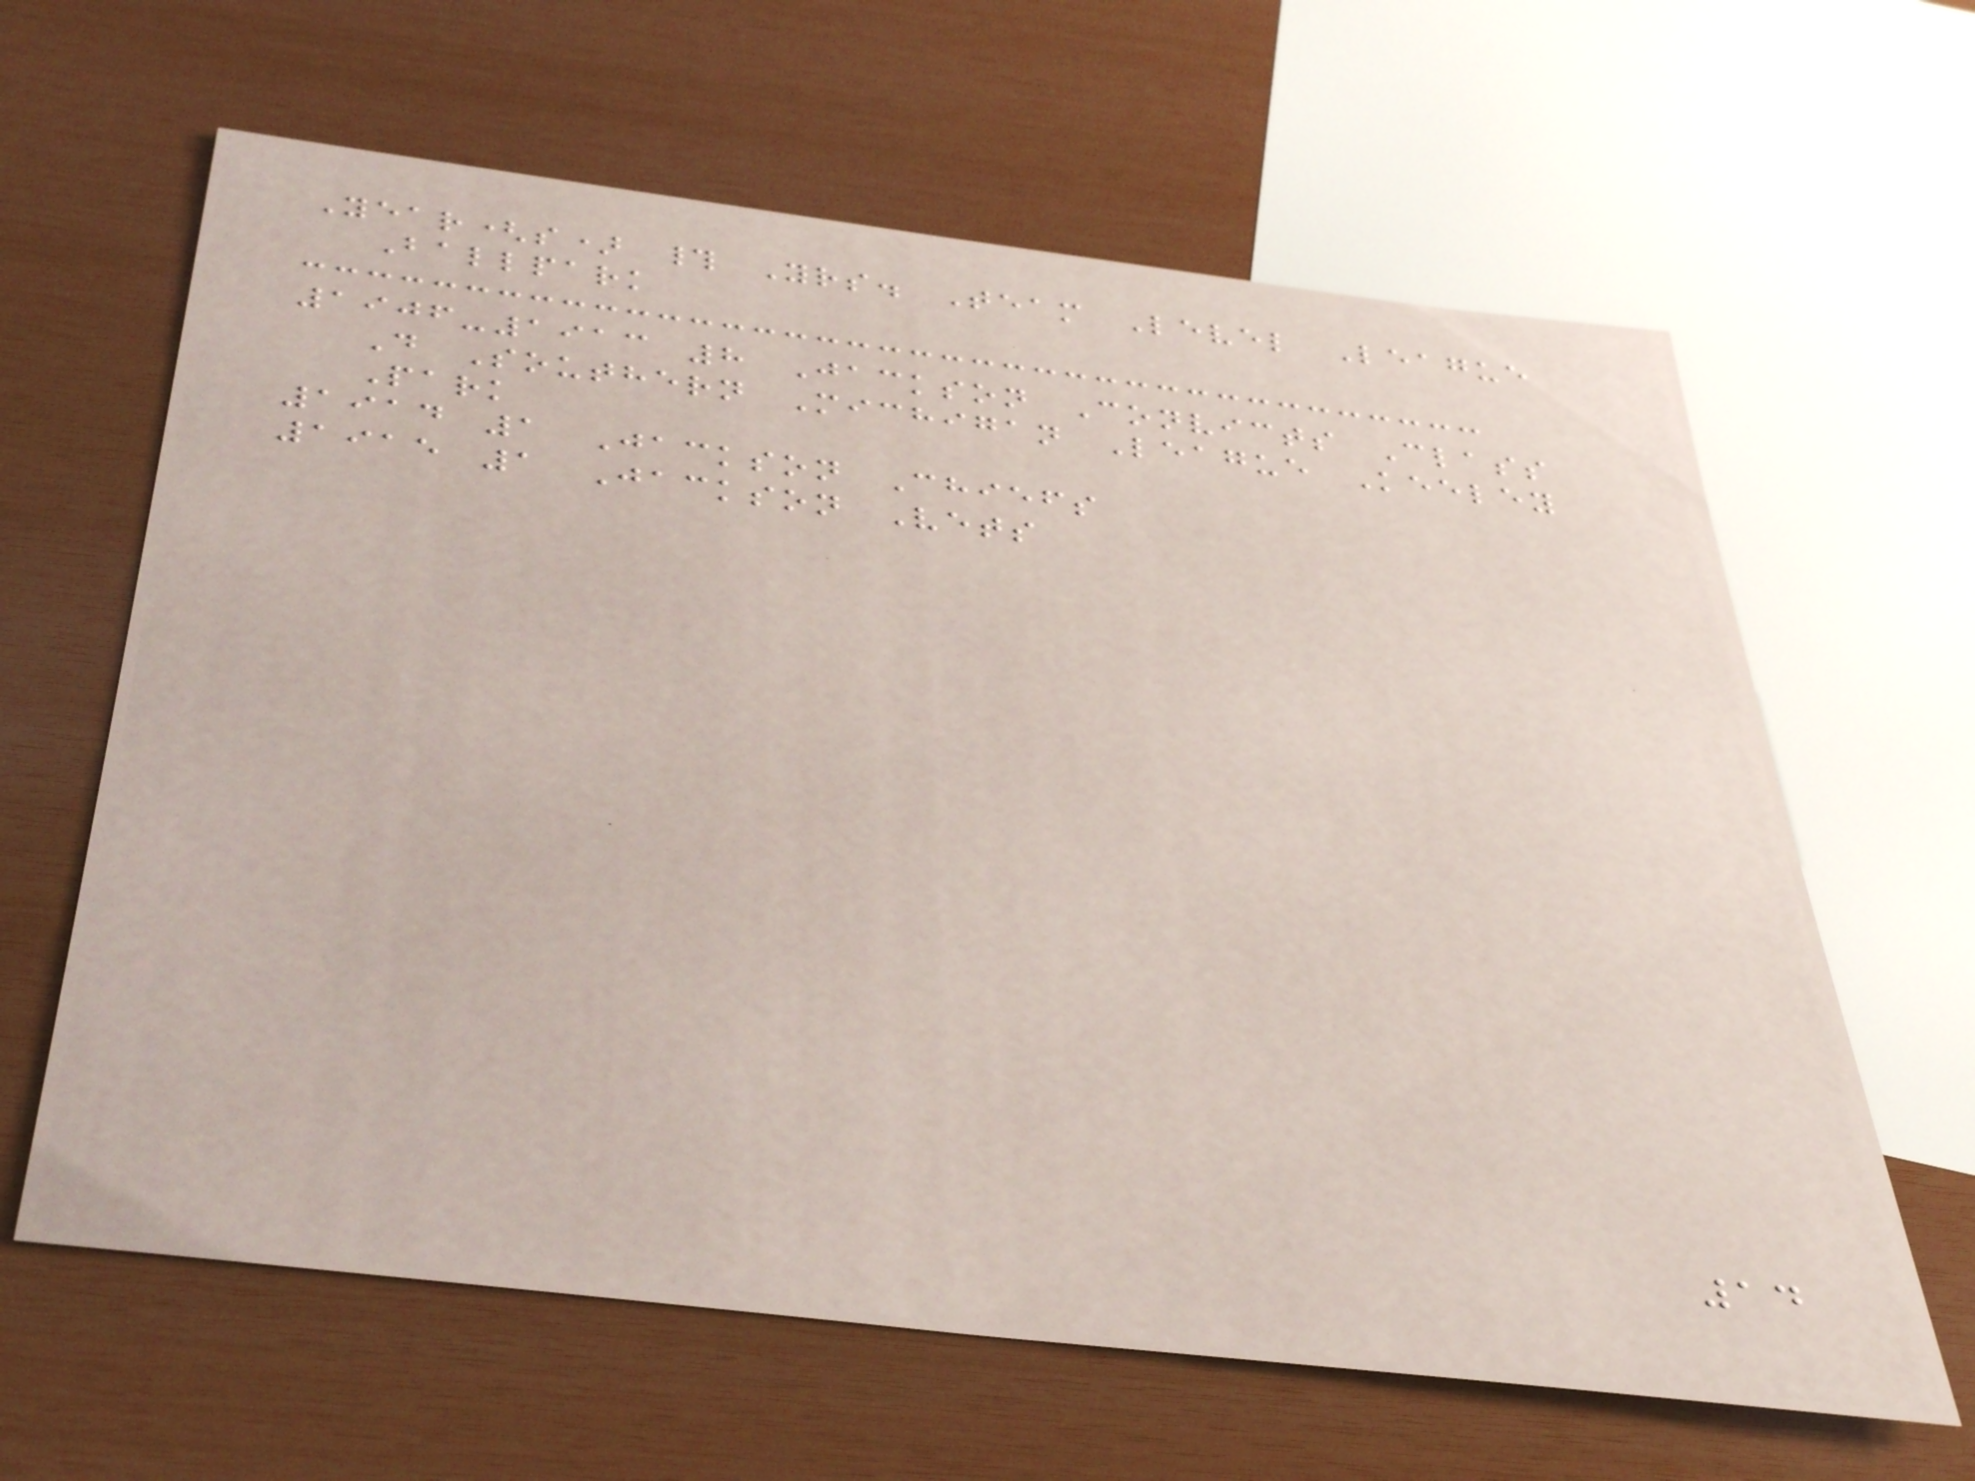Year(s) # Yrs. Team Level League
Ballpark
1906-1913 8 Jackson Convicts Class
D Southern Michigan League Keeley
Park
1914 1 Jackson Chiefs
1915 1 Jackson Vets
14
